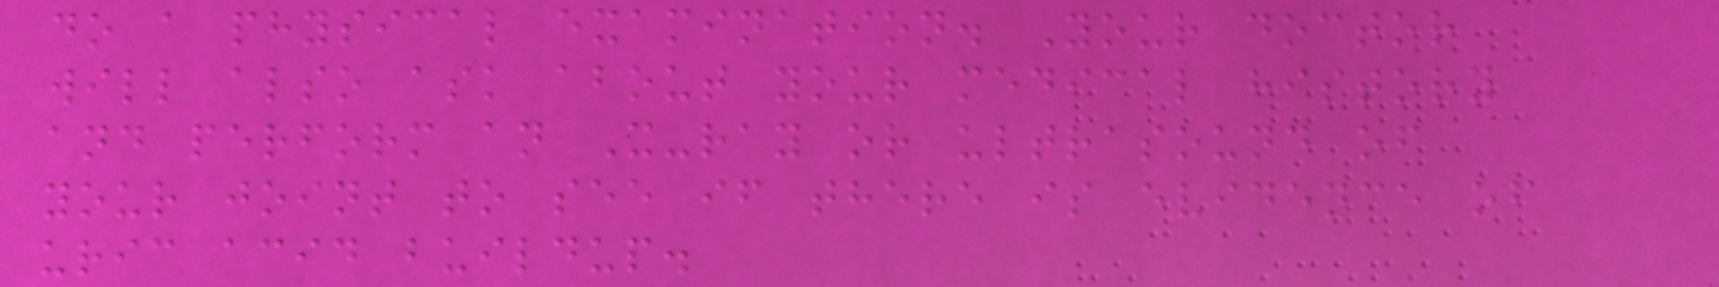do a physical examination. Your doctor
will also ask about your medical history
and perform an X-ray or ultrasound of
your joint to see if there is evidence of
uric acid buildup.
